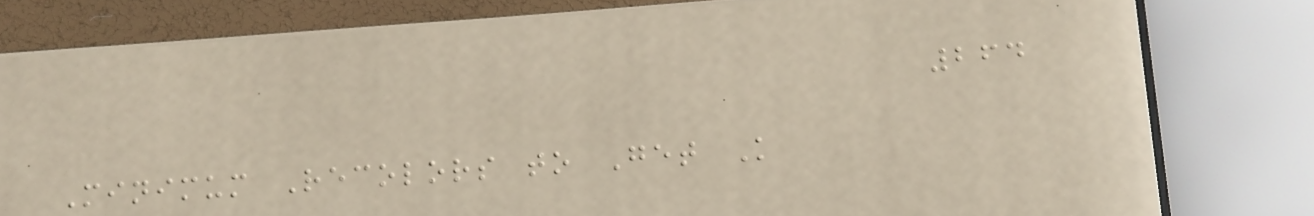264
Minimum Recolors to Get K
